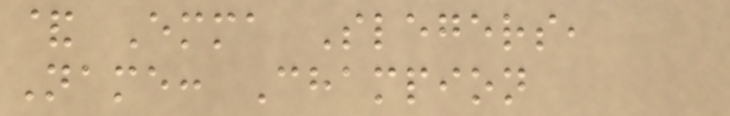& Emma Slegers,
Name: Champion
